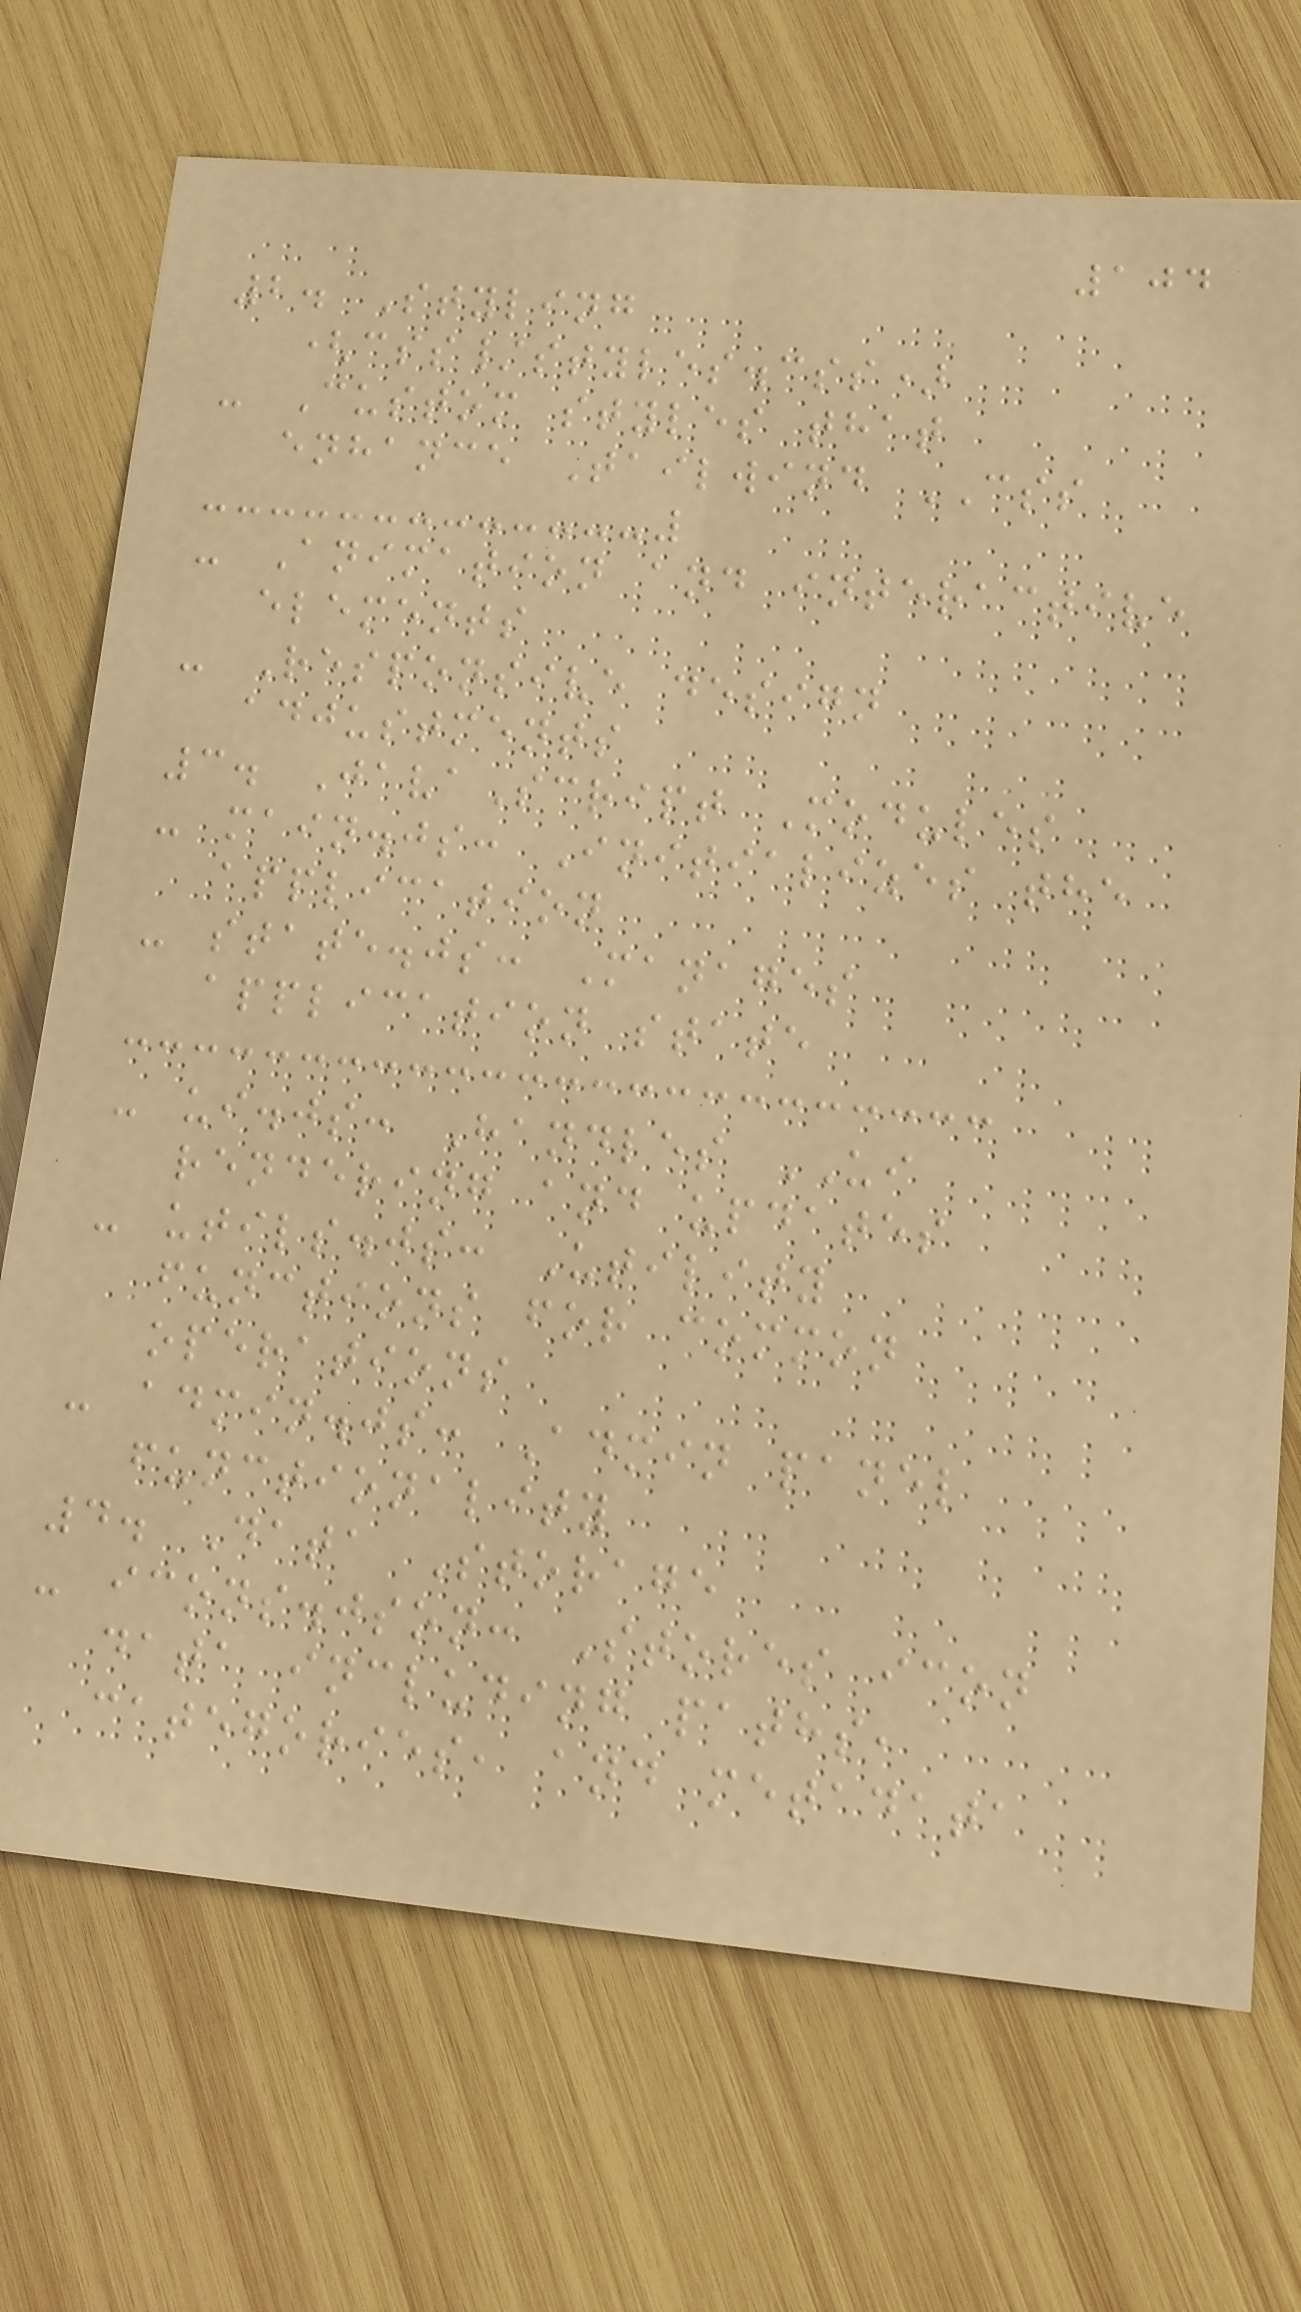104
2. Styling
(css/styles.css)
- Custom styles that
enhance Tailwind CSS
- Animation and interactive
elements
- Responsive design
adjustments
3. JavaScript Modules
- main.js: Initializes the
application
- state.js: Manages
application state
- ui.js: Handles UI
rendering and updates
- utils.js: Utility
functions for common
operations
- admin.js: Admin panel
functionality
4. Data Storage
- icons.json: Stores icon
data including paths,
categories, and metadata
